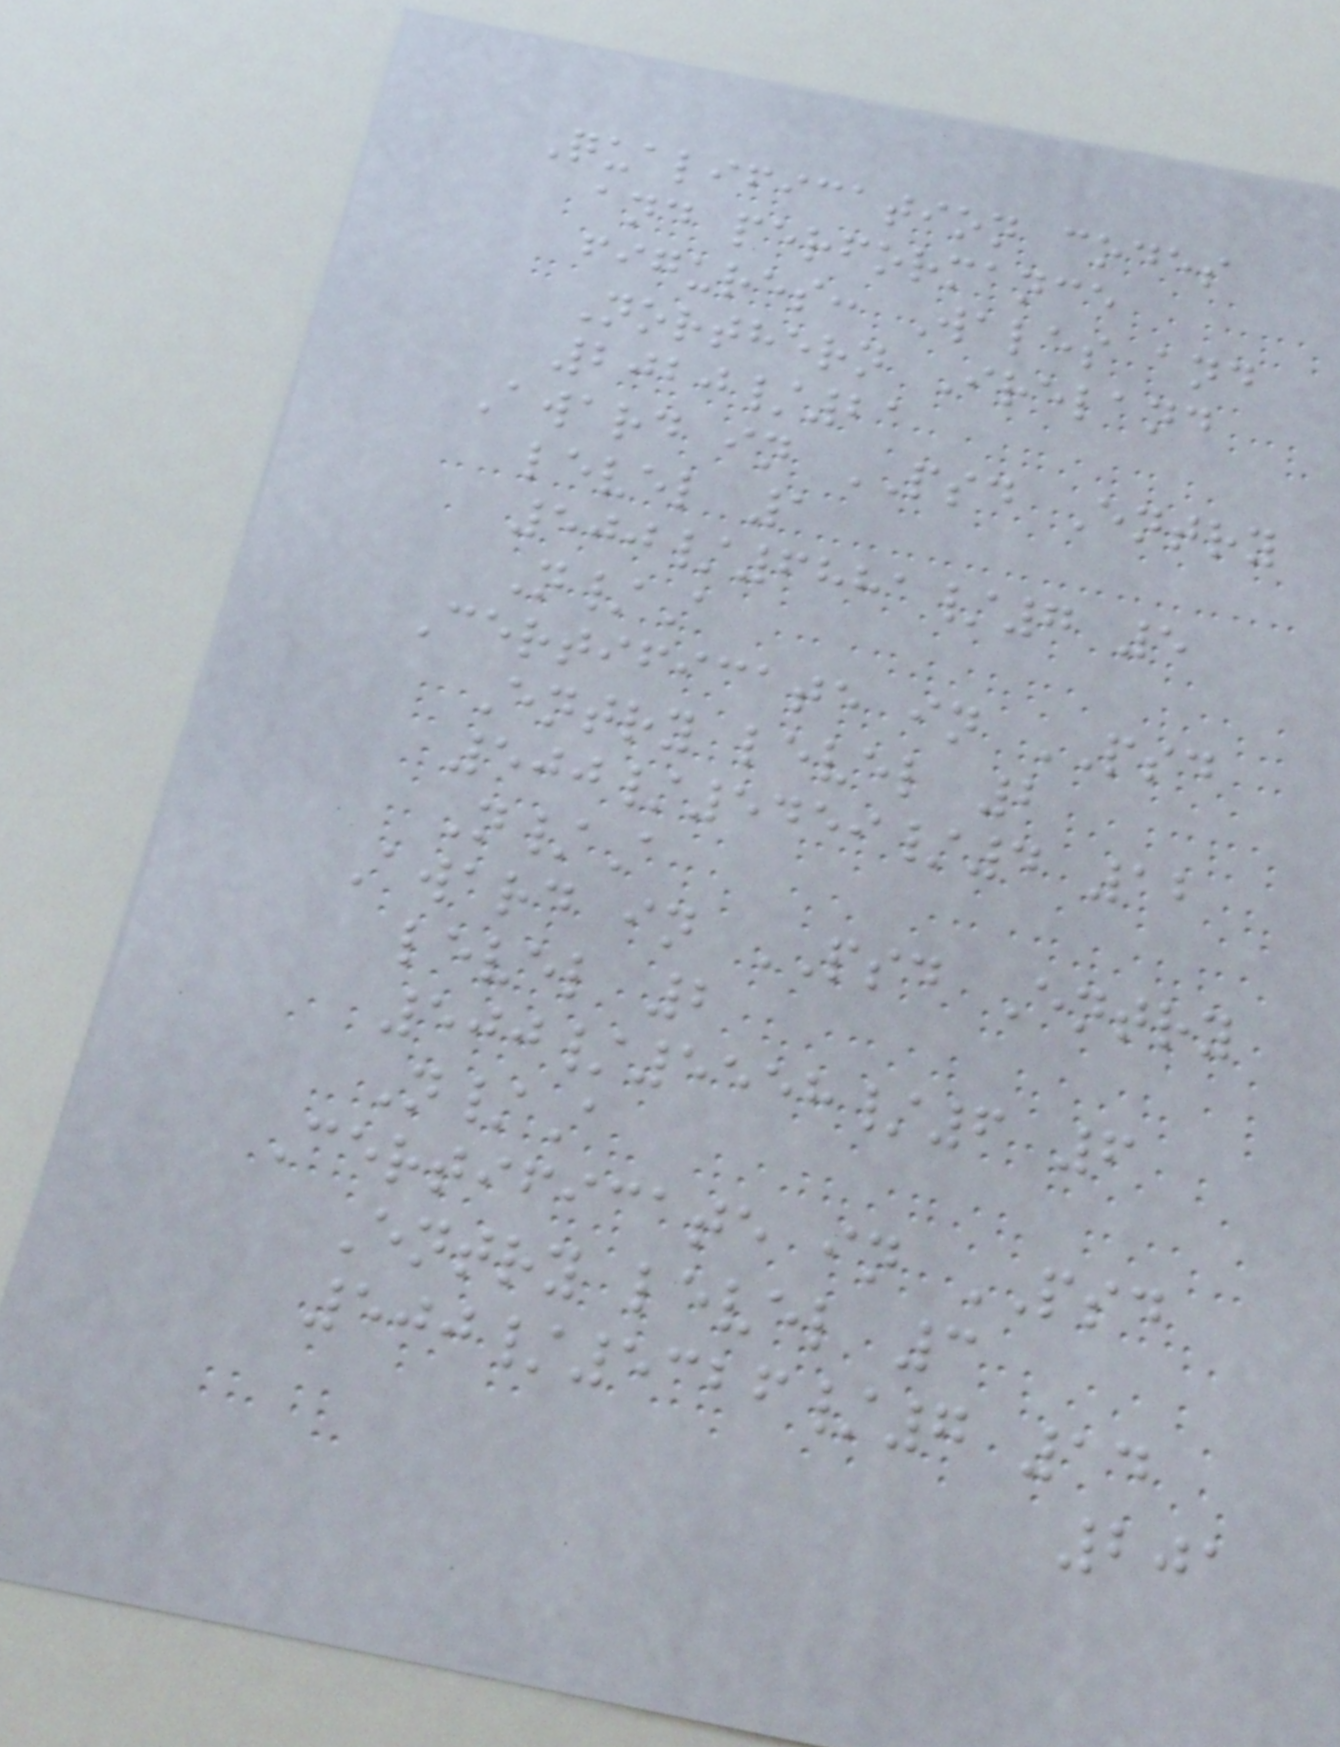Qualification codes
and performance
figures: Wales and
Northern Ireland
2020/21
Award in PSD Entry
level 1
500/6881/7 5
N/A
Certificate in PSD
Entry level 2
500/5459/4 12
N/A
Award in PSD Entry
level 2
500/5558/6 6
N/A
Certificate in PSD
Entry level 3
500/5326/7 14
201
